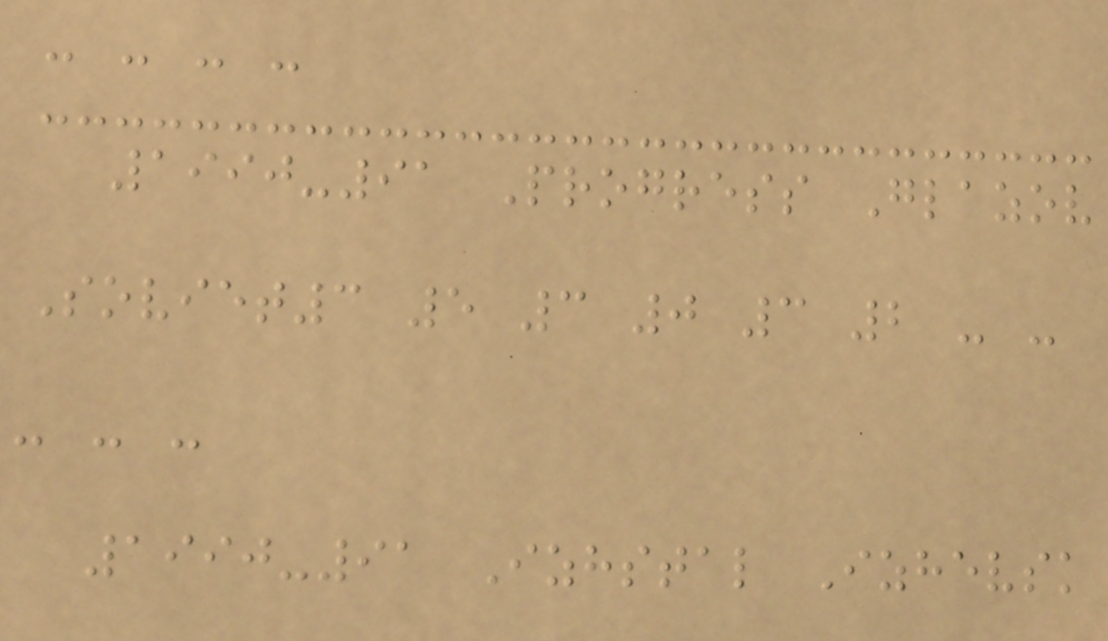- - - -
1990-91 Progress Glazov
Soviet3 5 3 0 3 2 - -
- - -
1990-91 Izhstal Izhevsk
